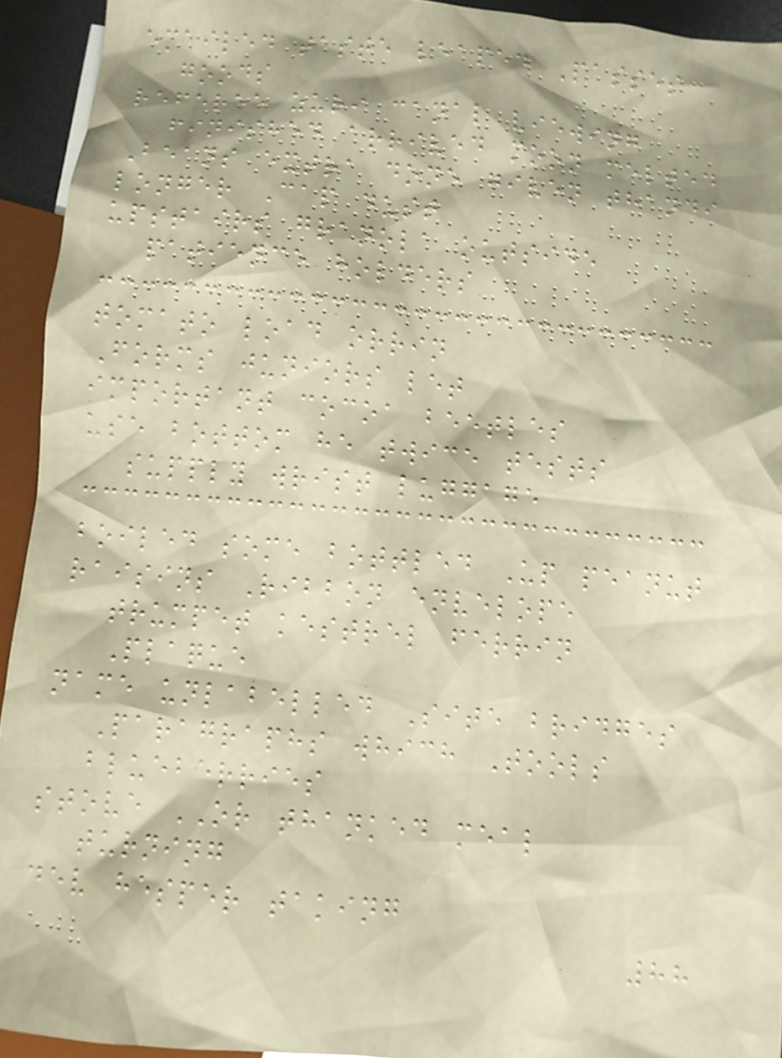emailed taste leaped Passes
goods
referee zuri canal viewing
finished arrived moon melted
Beans extra done given thandi
longer Cap dust
upstairs granola outside
patience holders
tomato load orrin
Forms juniors let
important cocoa beetles
use bottom he twice tests
supply wrist luggage
boiled some bottled Up peanut
raisins Ribbon envelope
trumpet kestrel ferrin
Plaque
name unlabelled Site bridges
Paragraphs which Tools
blueberries
stove OR thanked meal
turning
dev hesper taking
88
